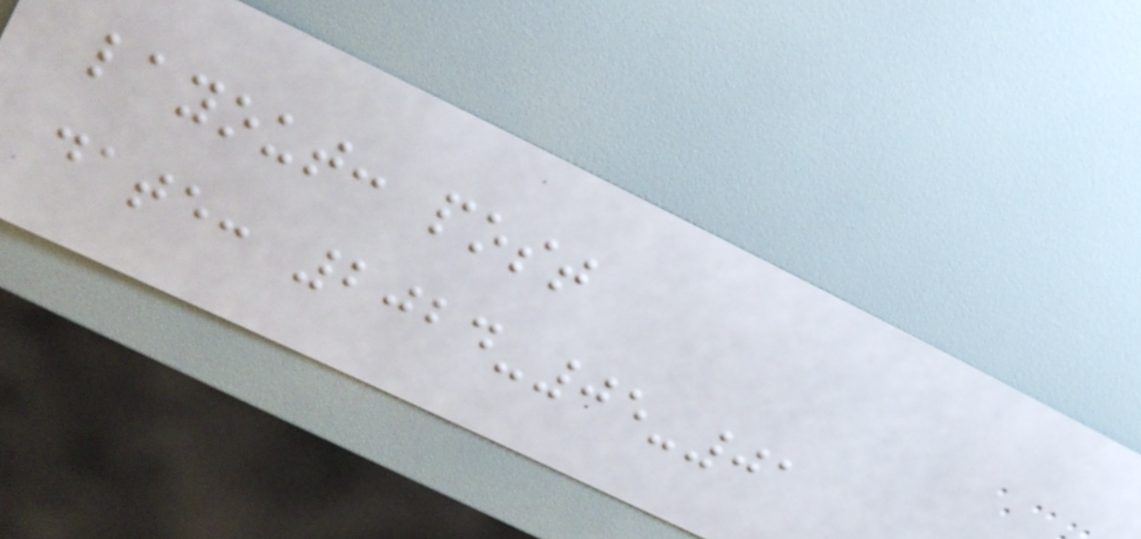layout: post
date: 2024-05-01
